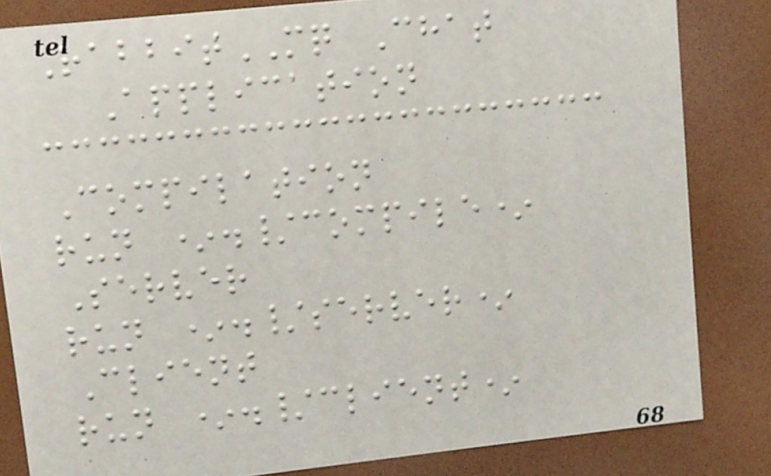RabbitMQ Chat
Application
Compilation
run *./compile*
Server
run *./server*
Client
run *./client*
